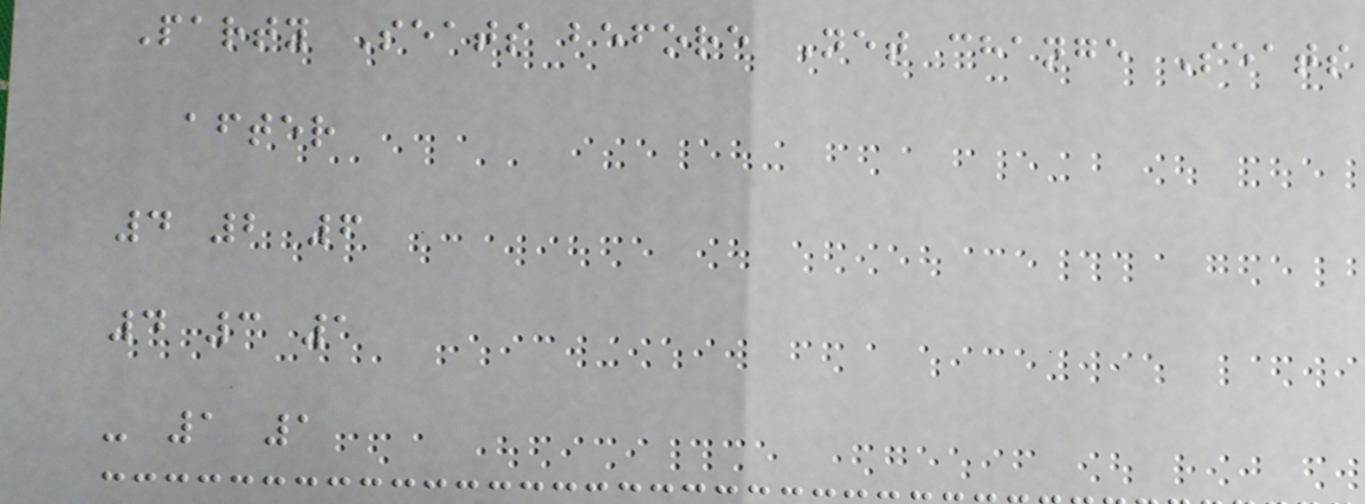Party Seats before Net change Seats
after
4 2 6
4 3 1
- 1 1
